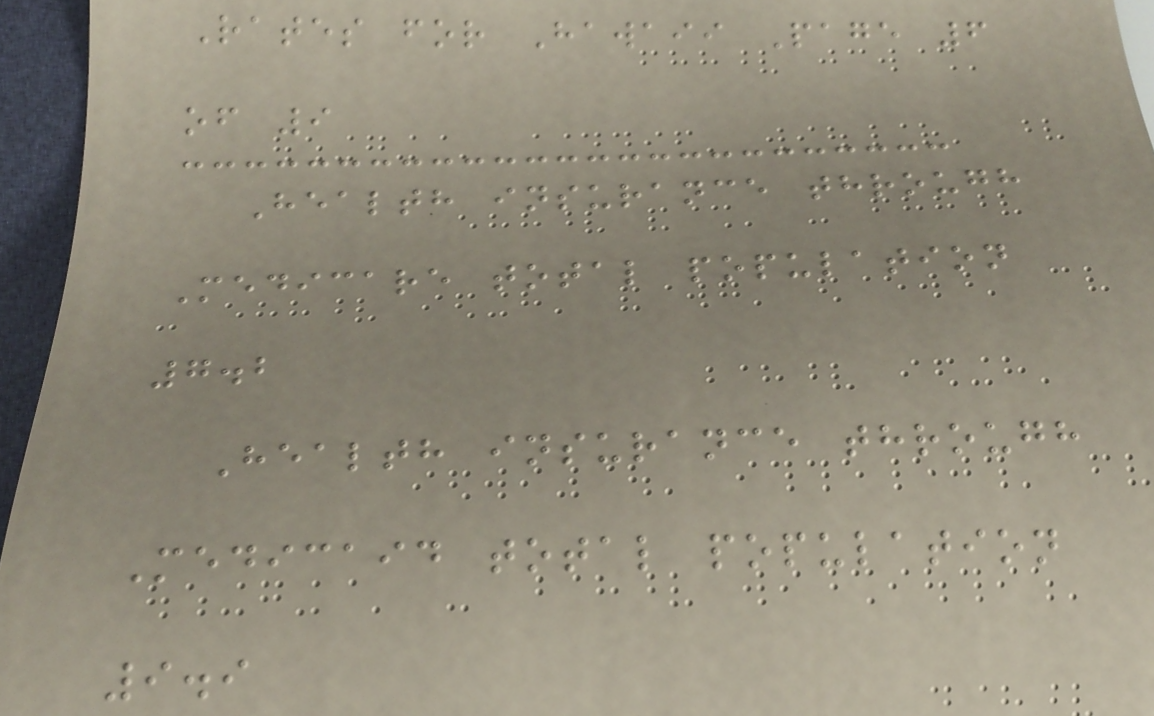Rates for Hawaii Page 6
of 9
Health insurance through
Medicare total population
7.2
Health insurance through
Medicaid total population
9.9
